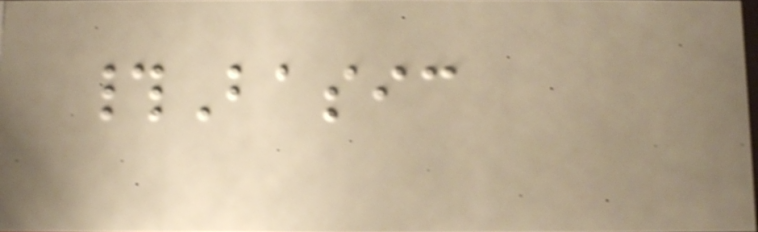#Basic
